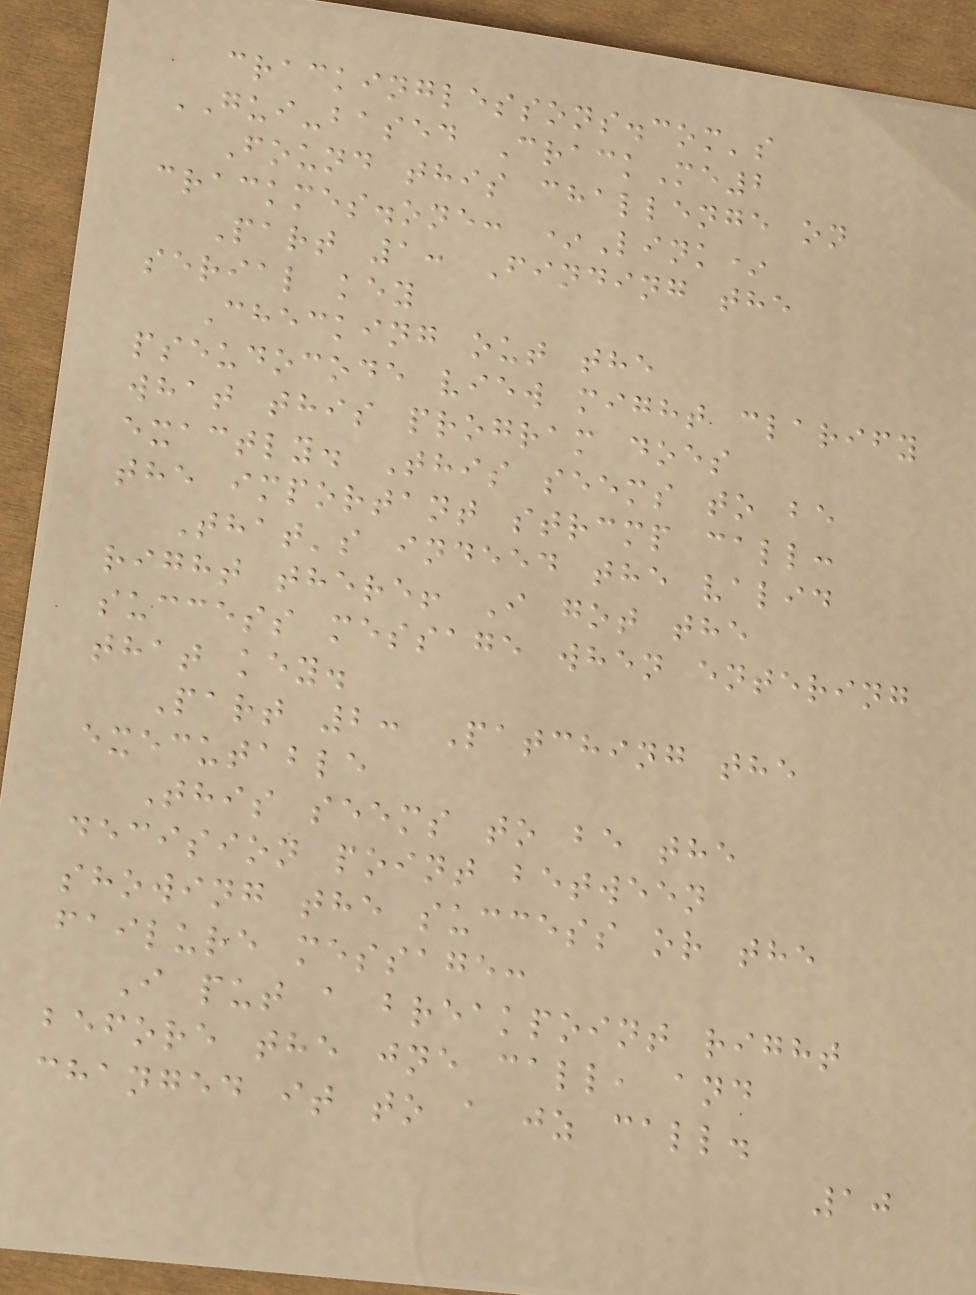crackinglessons.com's
GUI-based CrackMe2
Found this challenge on
crackmes.one: *Link*
Part 1: Finding the
serial key
Checking out the
pseudocode view might clarify
what this program does
exactly. This seems to be
the important strcmp call:
That's indeed the valid
right there! I got the
success message when entering
that key.
Part 2: Patching the
executable
This seems to be the
decision point between
showing the success or the
failure message:
I put a breakpoint right
before the jne call, and
changed it to a jz call.
10
